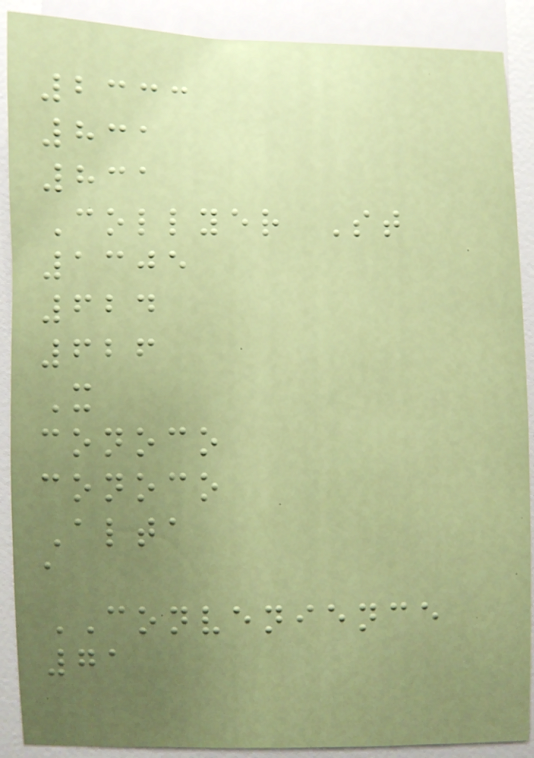2333
831
831
Collyer St
1305
624
626
X
conoco
conoco
Alta
a
CONVENIENCE
71
